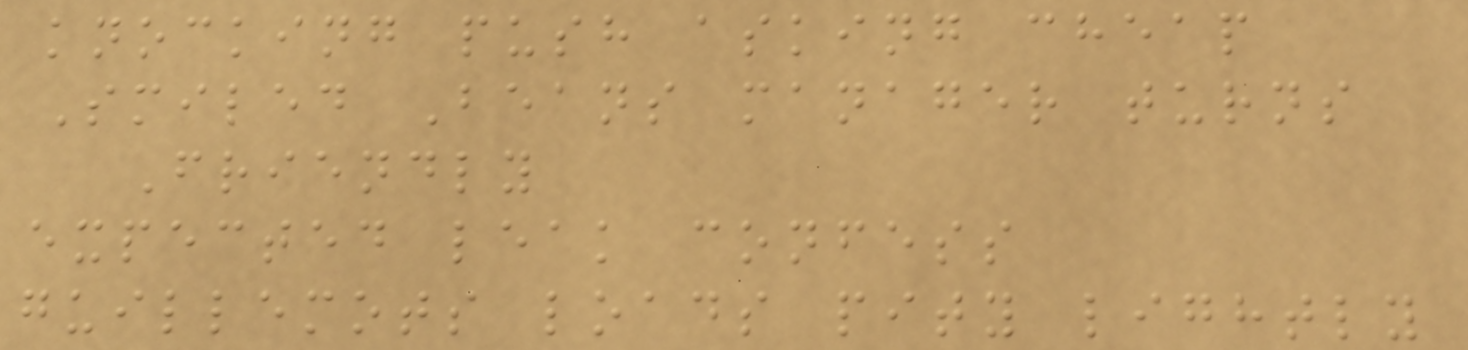knocking push asking cheap
Smiled Beans manager turns
Friendly
expected leak confess
guillemots loads pity lightly
